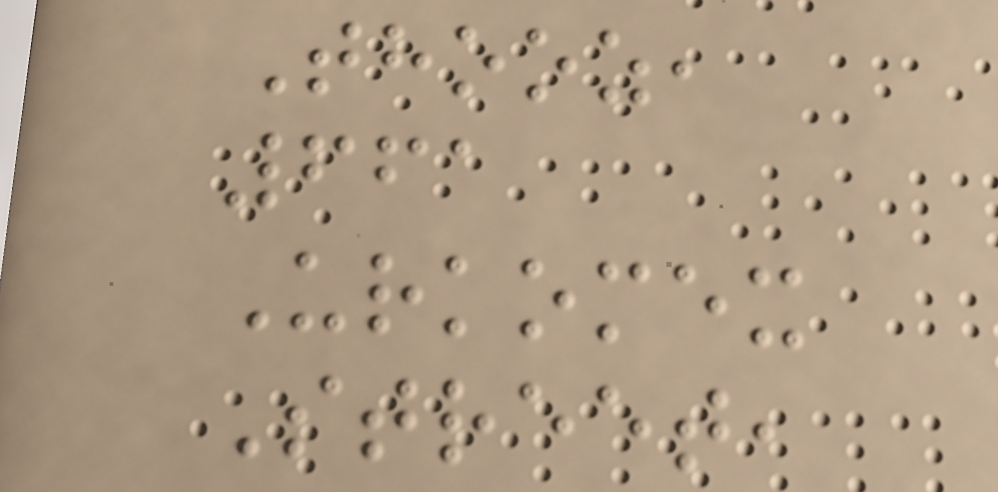Thooz,
661
Urkomex
Street,
